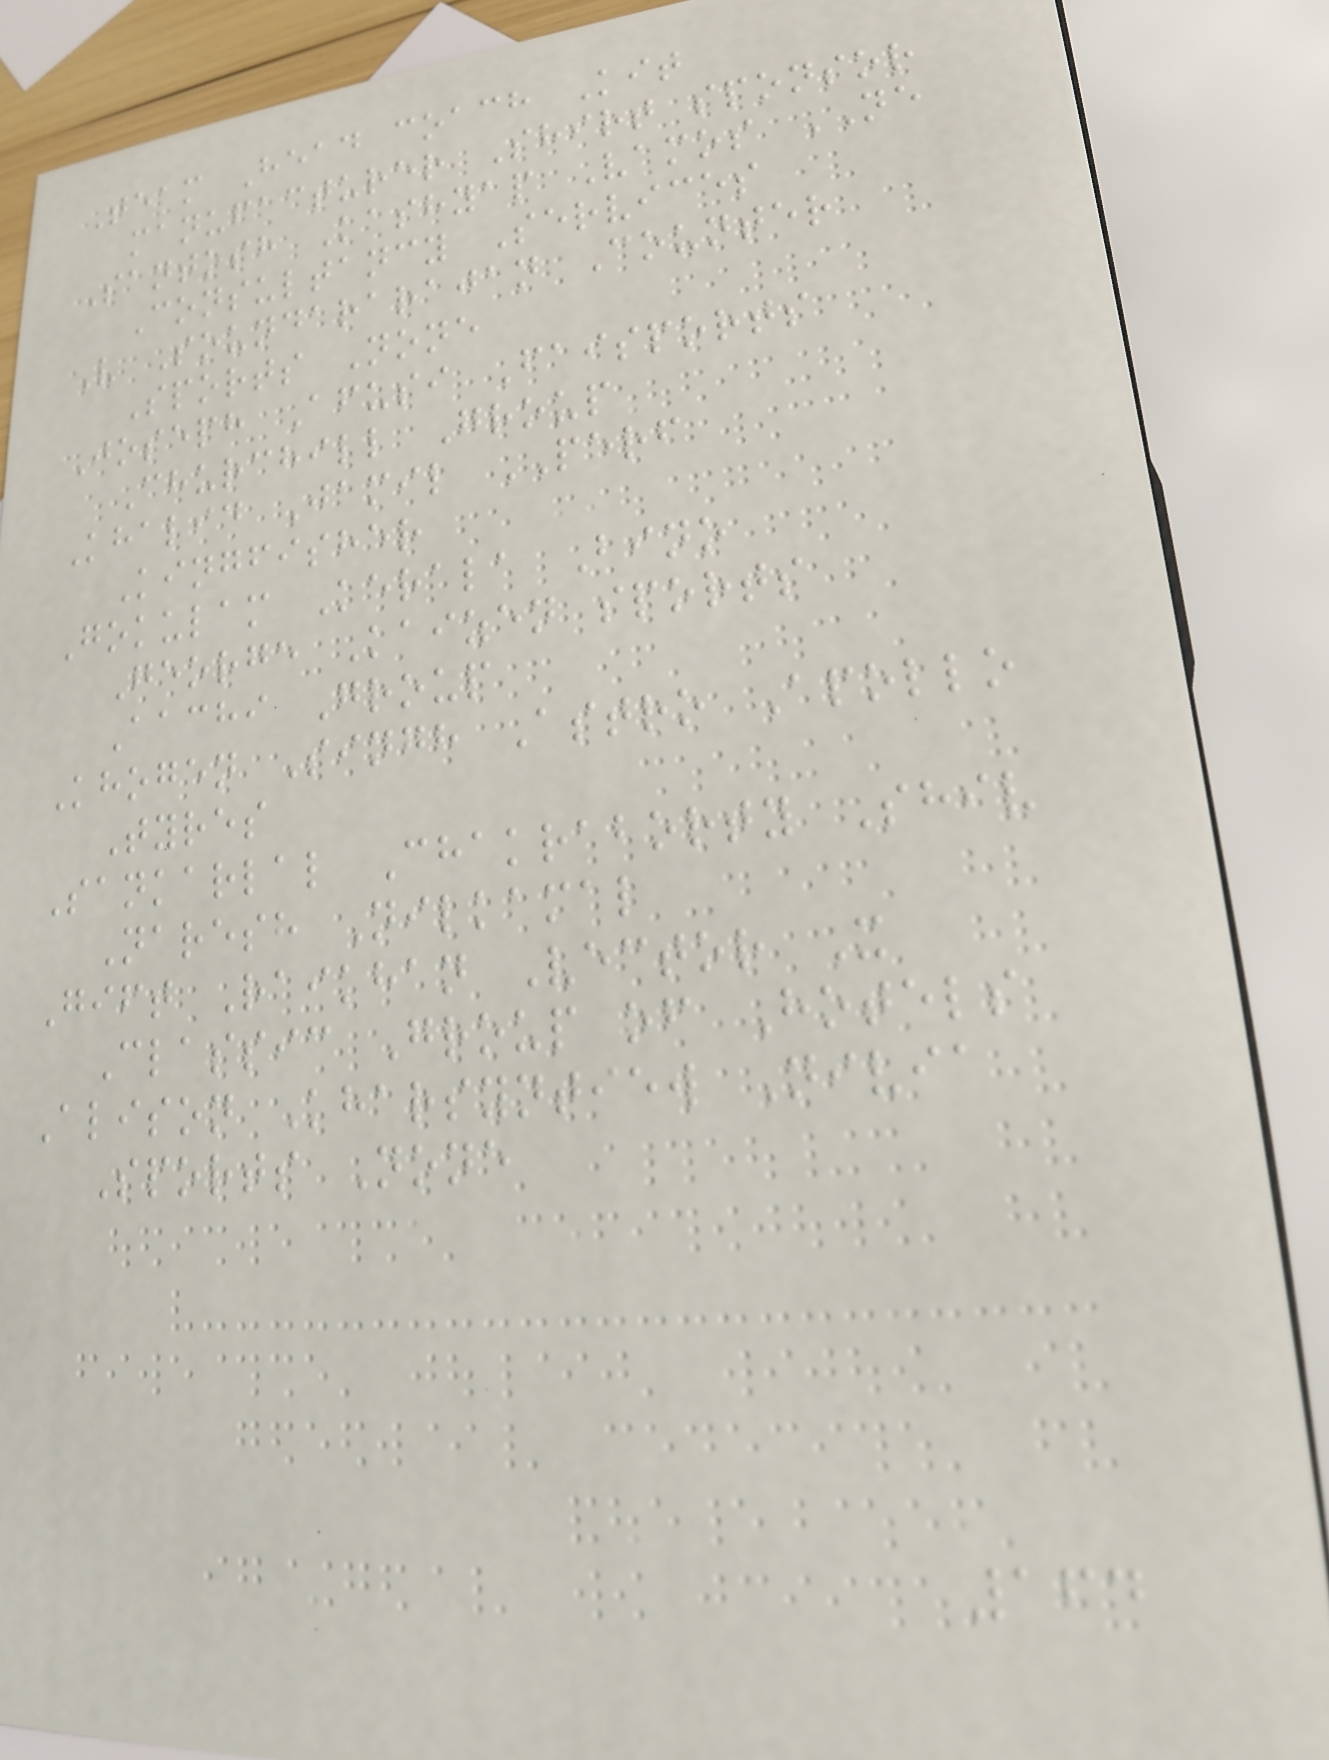Team Head coach Kit
manufacturer Shirt sponsor
Santosh Kashyap Vamos NE
Consultancy Services
V Soundararajan Counter
Sports None
Joseph Afusi Faisports
Churchill Group
Khalid Jamil PERF
Kingfisher
Gokulam Kerala Bino
George Kaizen sports
Aachi Group
Khogen Singh Astro Apollo
Tyres
Sankarlal Chakraborty Shiv
Naresh Nilkamal
Gift Raikhan Vector X
Classic Group of Hotels
Alison Kharsyntiew Nivia
Sports None
164
